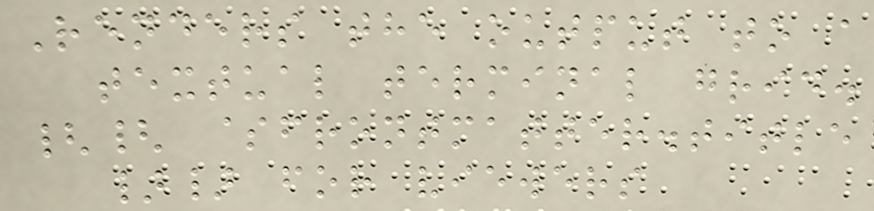Renders the output to a
textual terminal grid.
{{ $frontmatter.title
}} for viewers
